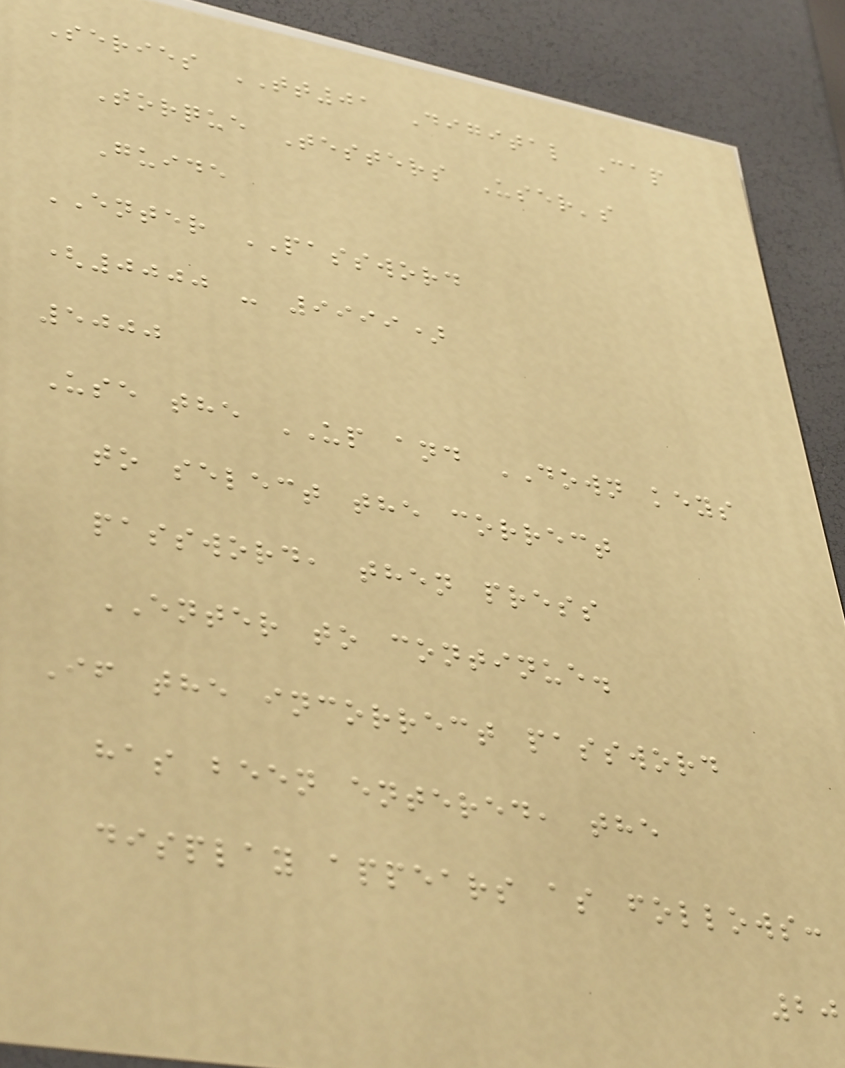Series TT01 Digital Cap
Torque Testers User's
Guide
ENTER PASSWORD
(0000 - 9999)
5000
Use the UP and DOWN keys
to select the correct
password, then press
ENTER to continue.
If the incorrect password
has been entered, the
display appears as follows:
20
